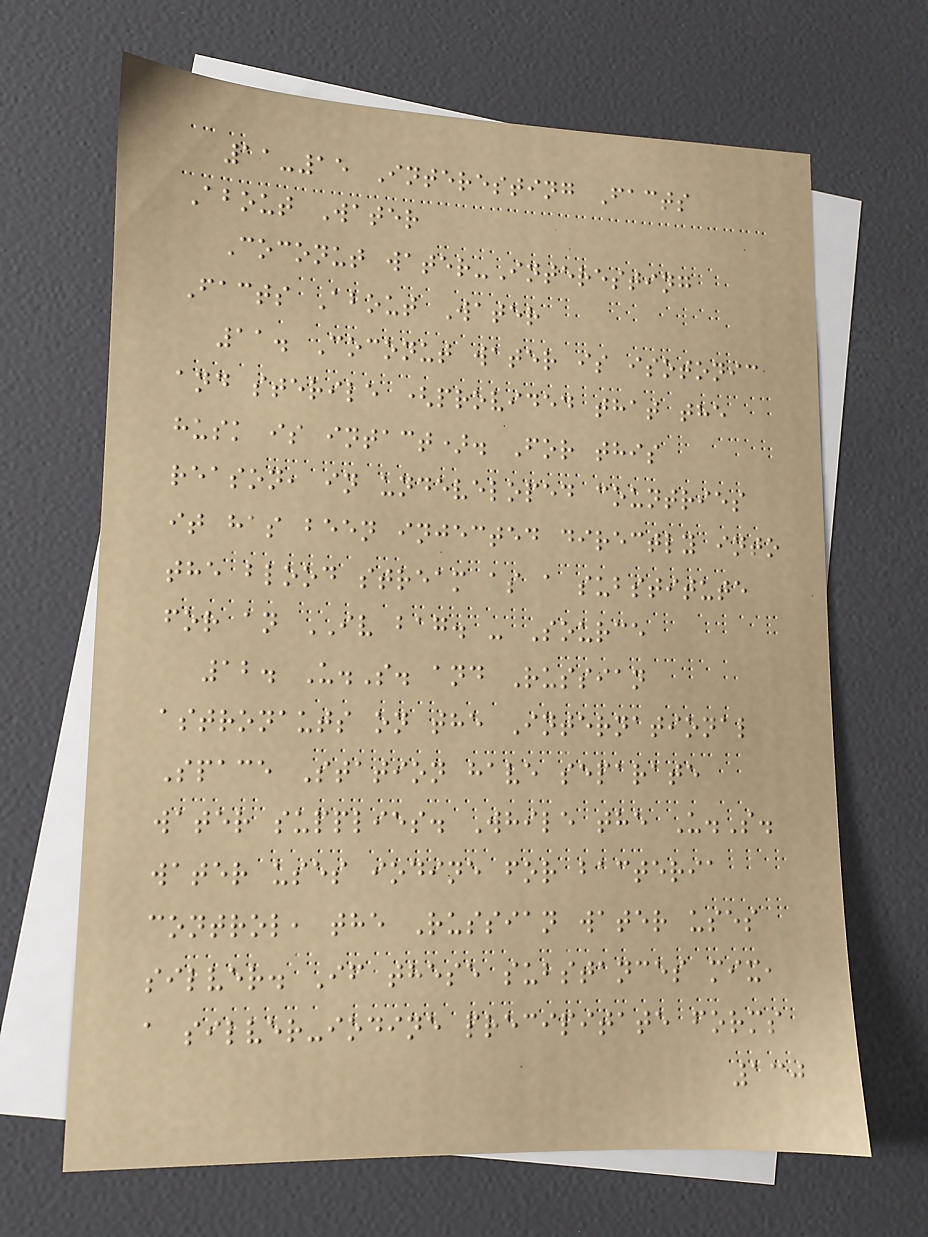11-15 Interesting Facts
About Water
Coconut water-Interesting
Facts About Water
11. Coconut water is isotonic
and sterile (provided that the
husk is intact). For this
reason, in undeveloped countries
it has been injected directly into
the blood stream as a substitute
for an IV bag. - Source
12. U.S. and Russian
astronauts on the International
Space Station have separate
water supplies. While the U.S.
water uses iodine for bacteria
control, the Russian water uses
silver. If these substances mix,
a silver-iodine precipitate forms
130
